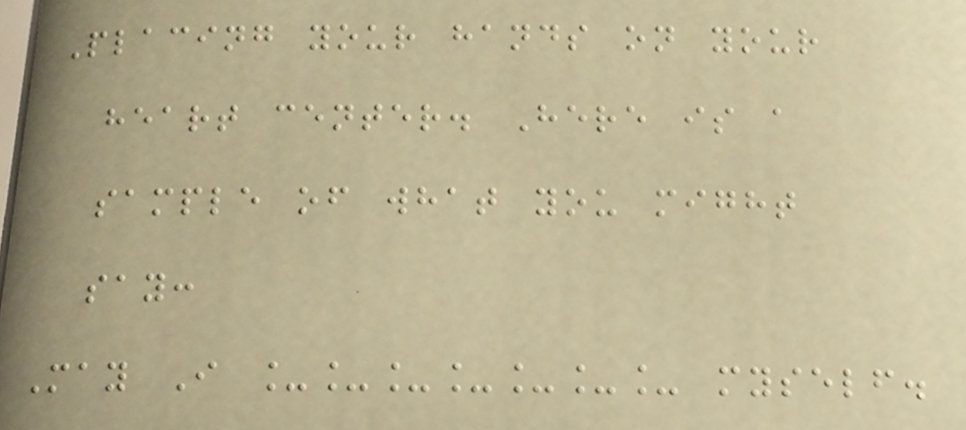Placing your hands on your
heart center. Here is a
sample of what you might
say:
May I _______ myself.
